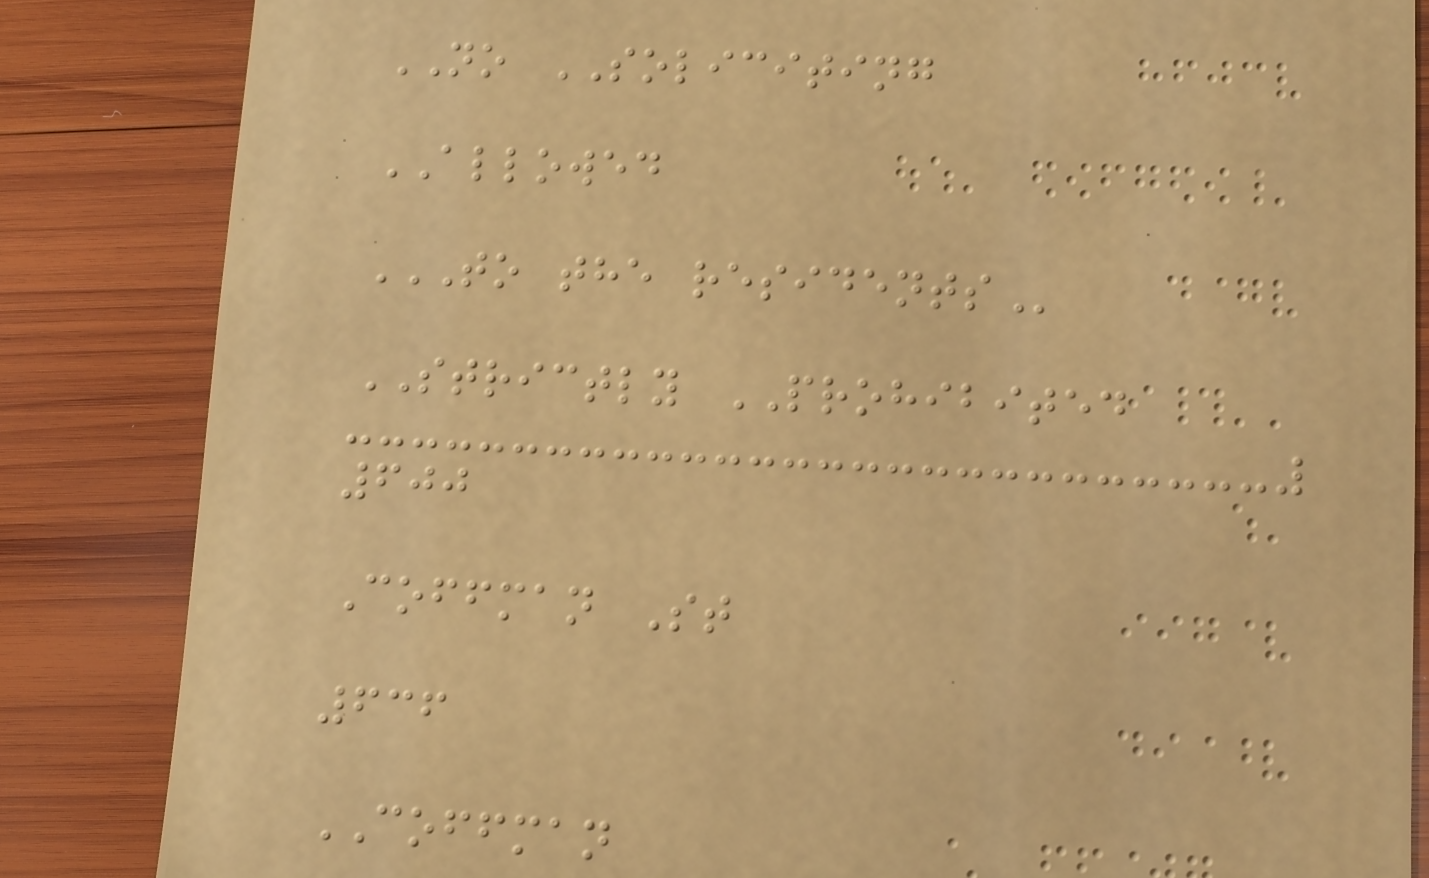NO SOLICITING
ALLOWED
TO THE RESIDENTS
STRICTLY PROHIBITED
600
Coffman St
636
COFFMAN
